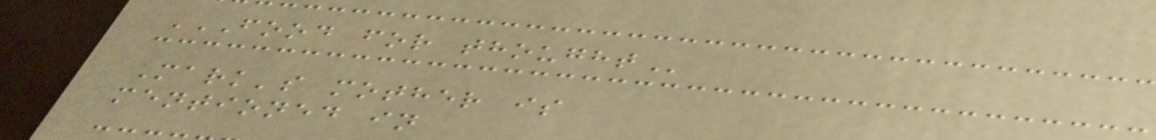FOOD FOR THOUGHT
Mark's mother is
mentioned in
